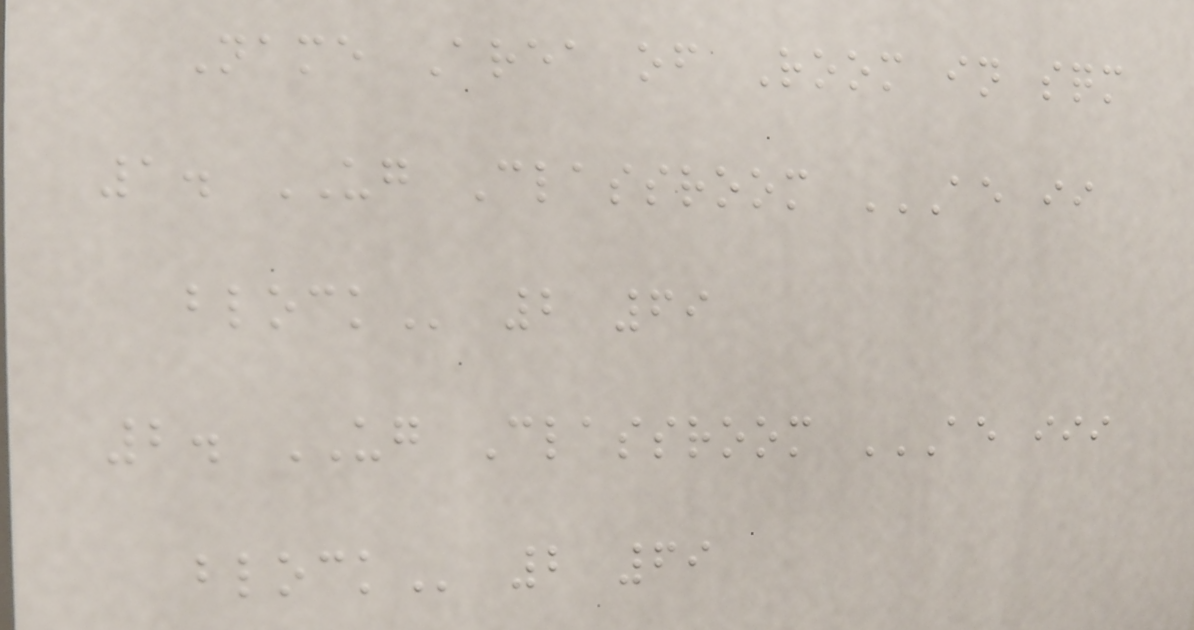Name Area of Room in sqm
1. UG Classroom AE II
BLOCK 2 69
2. UG Classroom AE III
BLOCK 2 69
